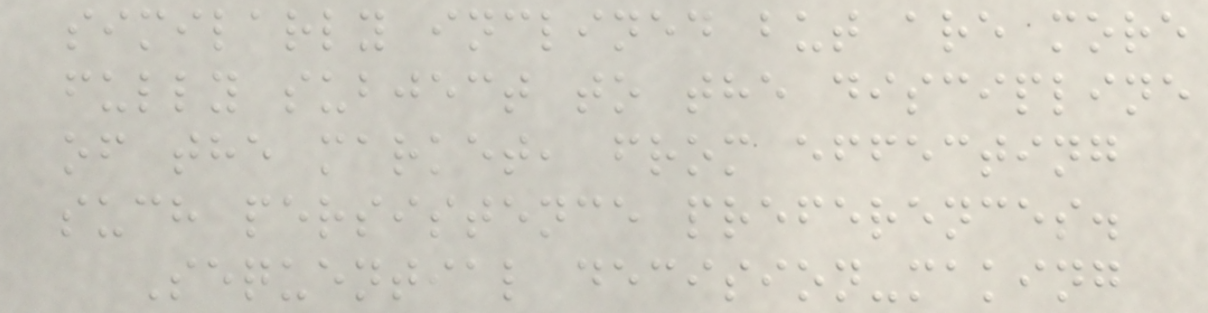similarly inclined but are more
fully subject to the discipline
of the market, from effecting
such persistence preferences.
Sequential decision-making
